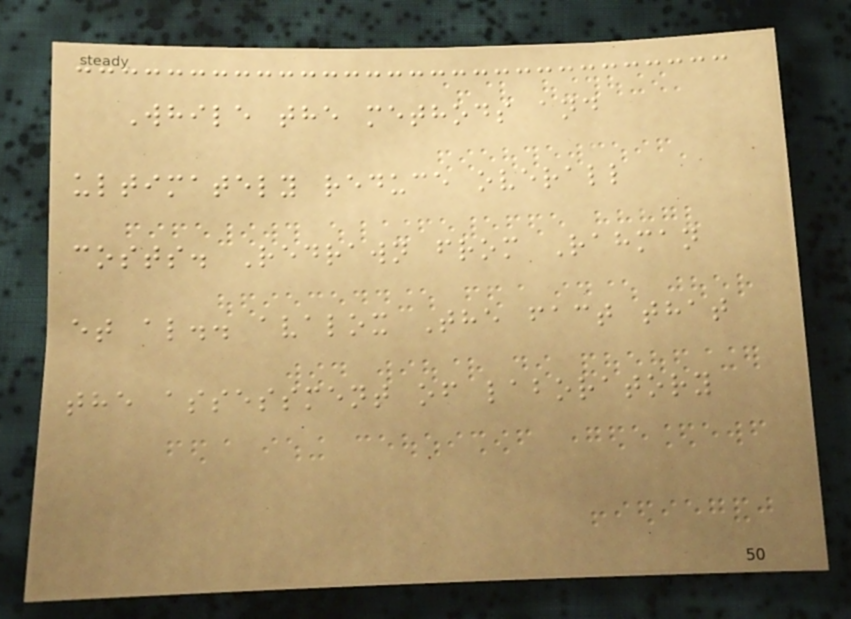While the methods and
ultimately reduce overall
costs. Redrawn from Rahman
et al.. avalox The fact that
the assessment of laboratory
